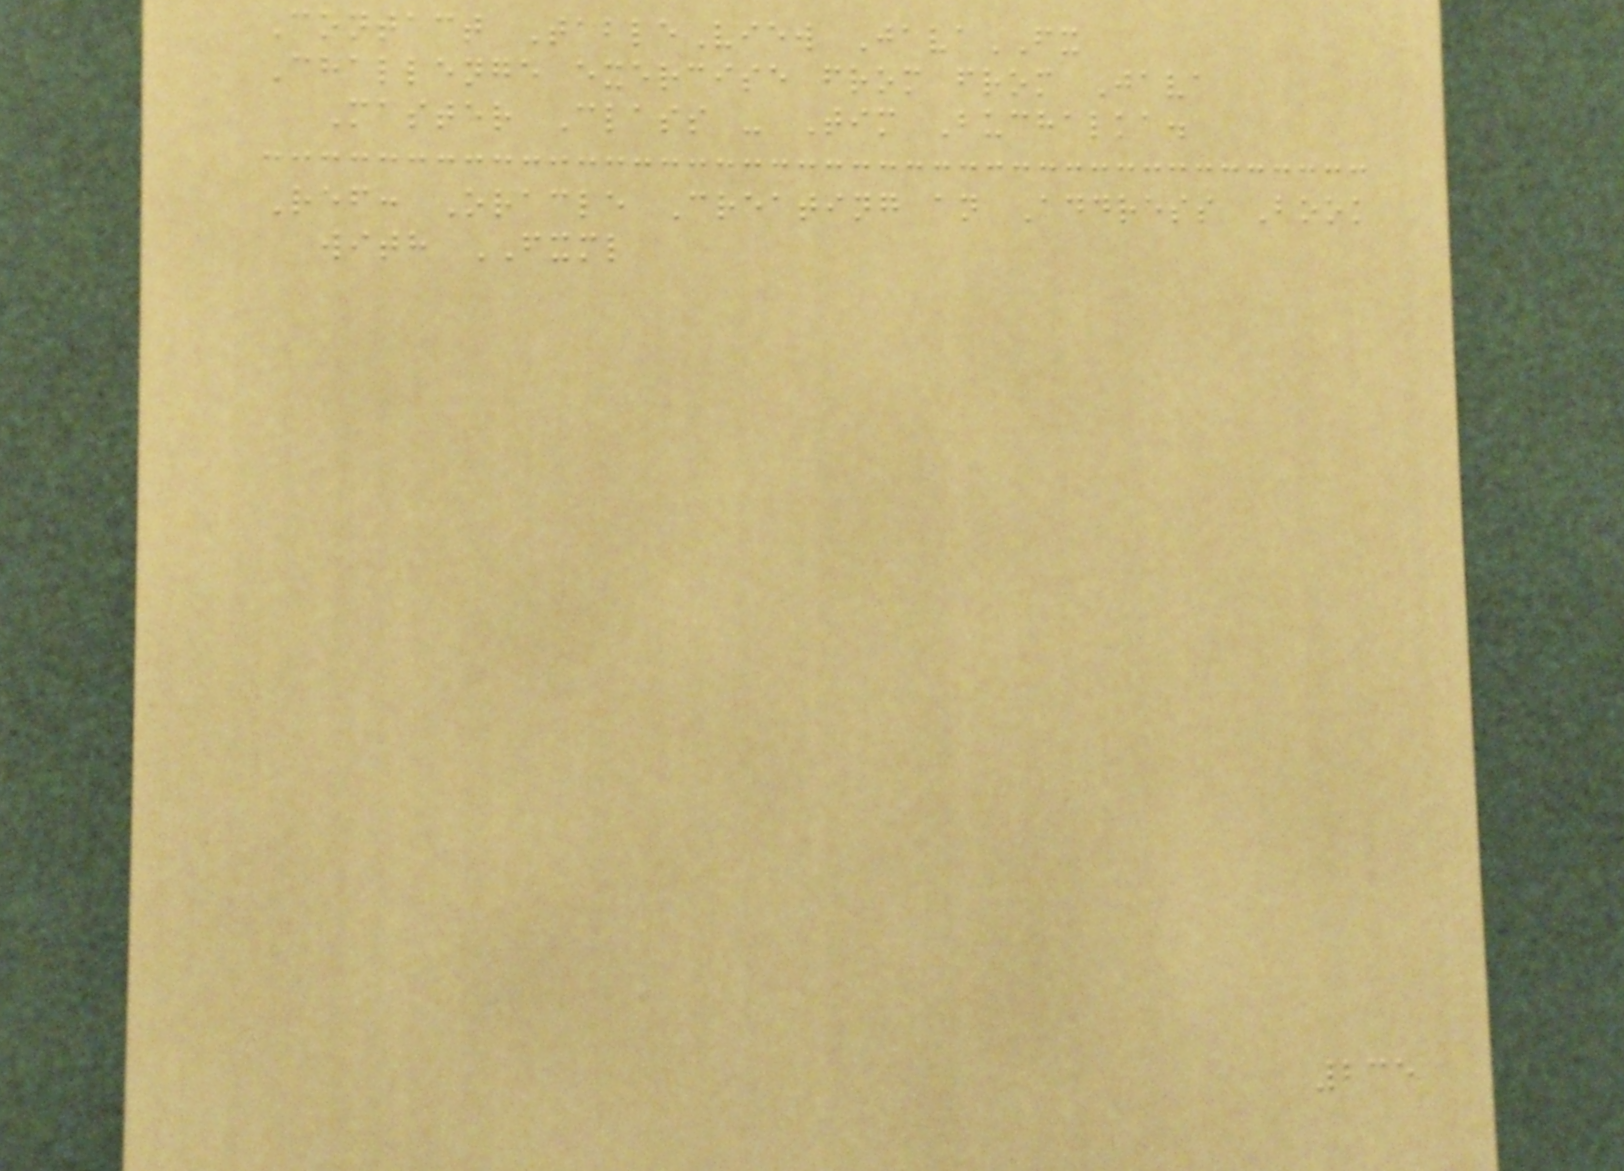Contact TableView JavaFX
Challenge exercise from from Java
Master Class - Tim Buchalka.
Ref: Oracle Creating an Address Book
with FXML
235
